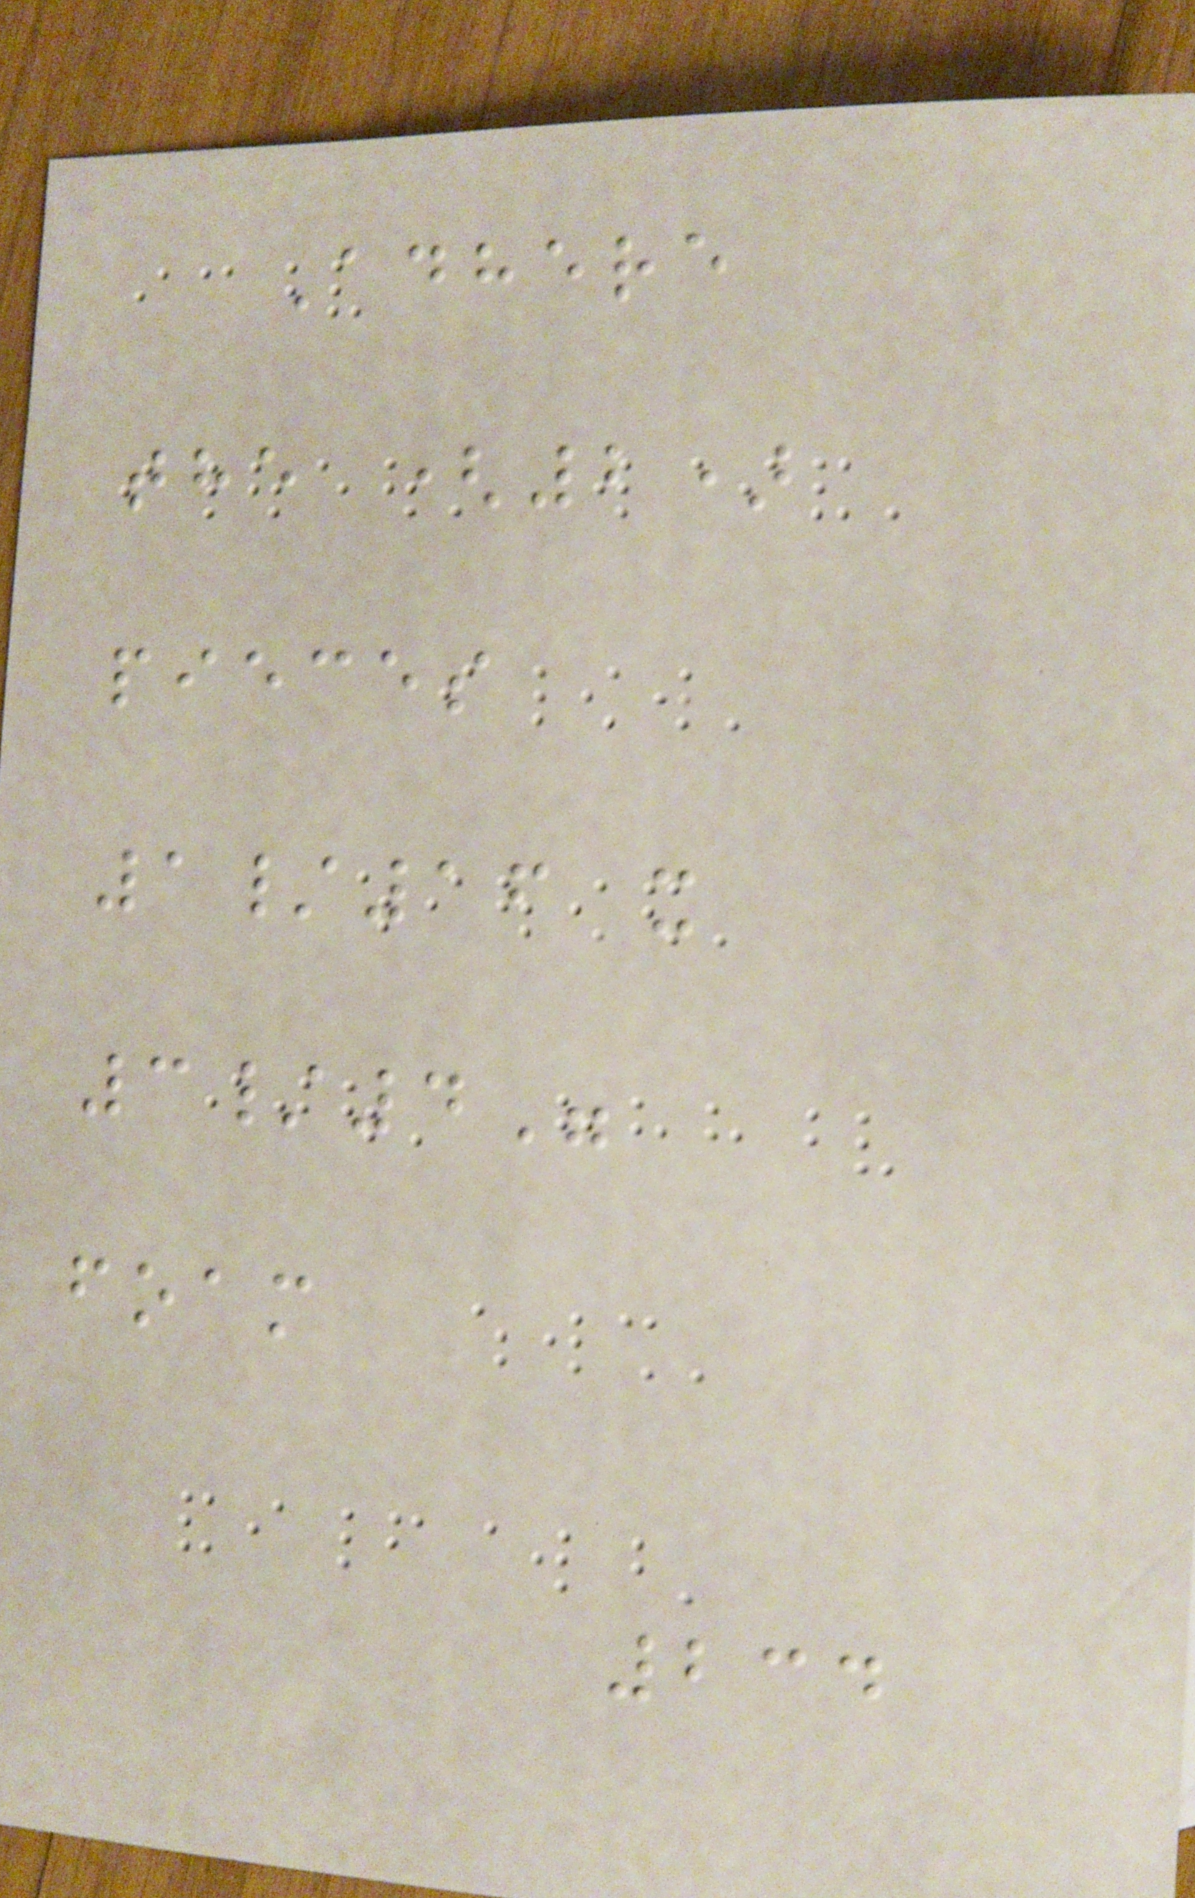Adhere
the (2)
pieces
1/16 x
3/4"
foam
234
